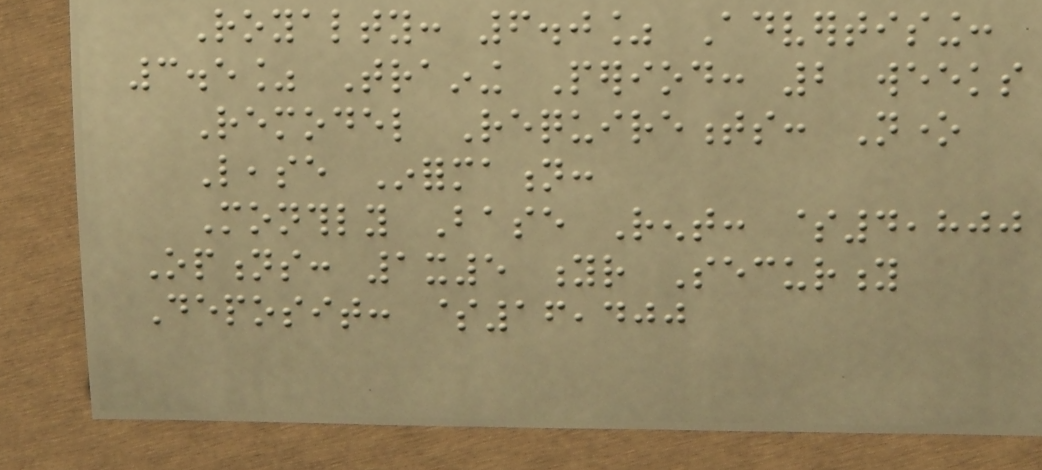Royalty: 6.0% Advertising:
3.5% Training Period: 2 weeks
Remodel Requirements: None
Lease Information:
Monthly Base Rent: $4,800
Options: 1x5 yr Security
Deposit: $16,400
